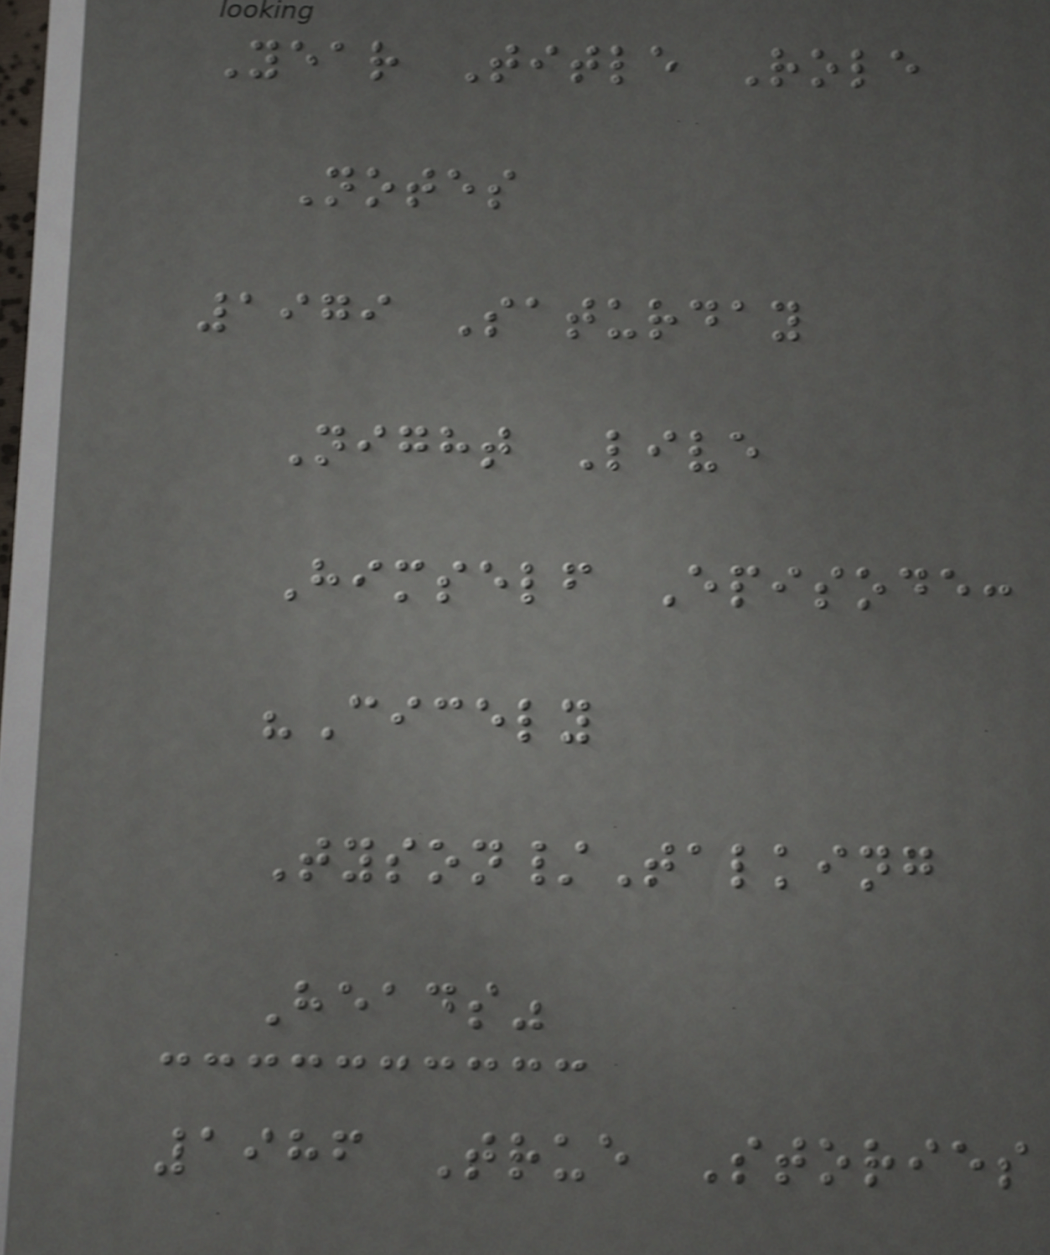Year Title Role
Notes
1979 Saturday
Night Live
Himself Episode:
"Cicely
Tyson/Talking
Heads"
1986 True Stories
